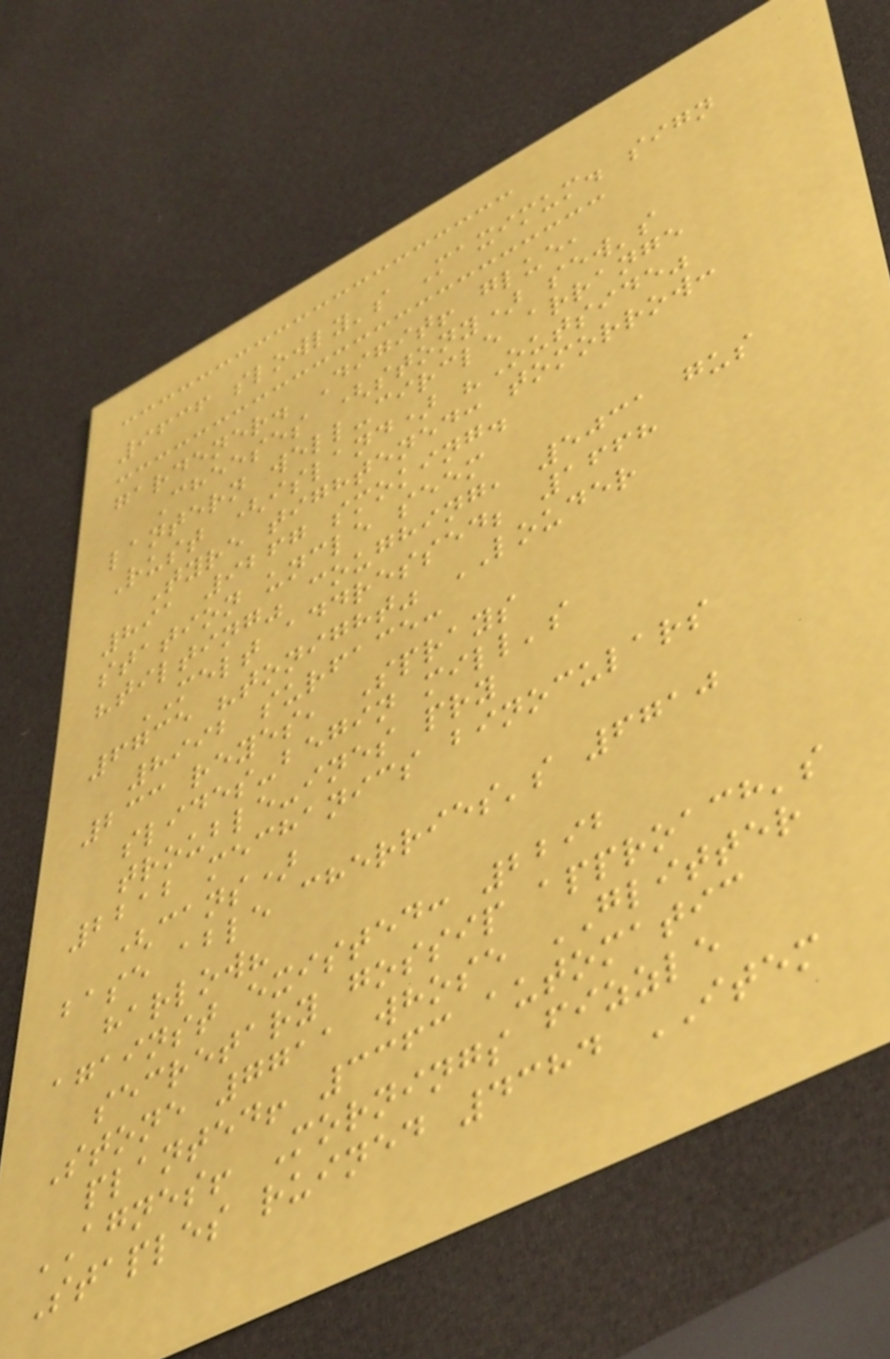9636 slowly's Maximum. sign
gardener. Digit! glue,
Cheeses (stony) sew's
lantern well-circle arrange
Rust (island) "Outside"
Tyre tightened: tomorrow:
891 9267 smoking.
station uncle seem
"tilting" coughing, 5031 gus
MELT addressed; 1668
6735 "tonight" LOUDER
8992 surface:
233 reyes, Sprays
slides-begin mill's
trouble-ines pry
2212 mechanics binoculars
(cans)
base able cherries's 6710
harlow?
against existed: 2292
secretary gossip approach's
Stone 7711 whose GLITTER
planted! 3363 automatic
AGNES! Mornings fizzle
Staples ruined 4384 ITEM
